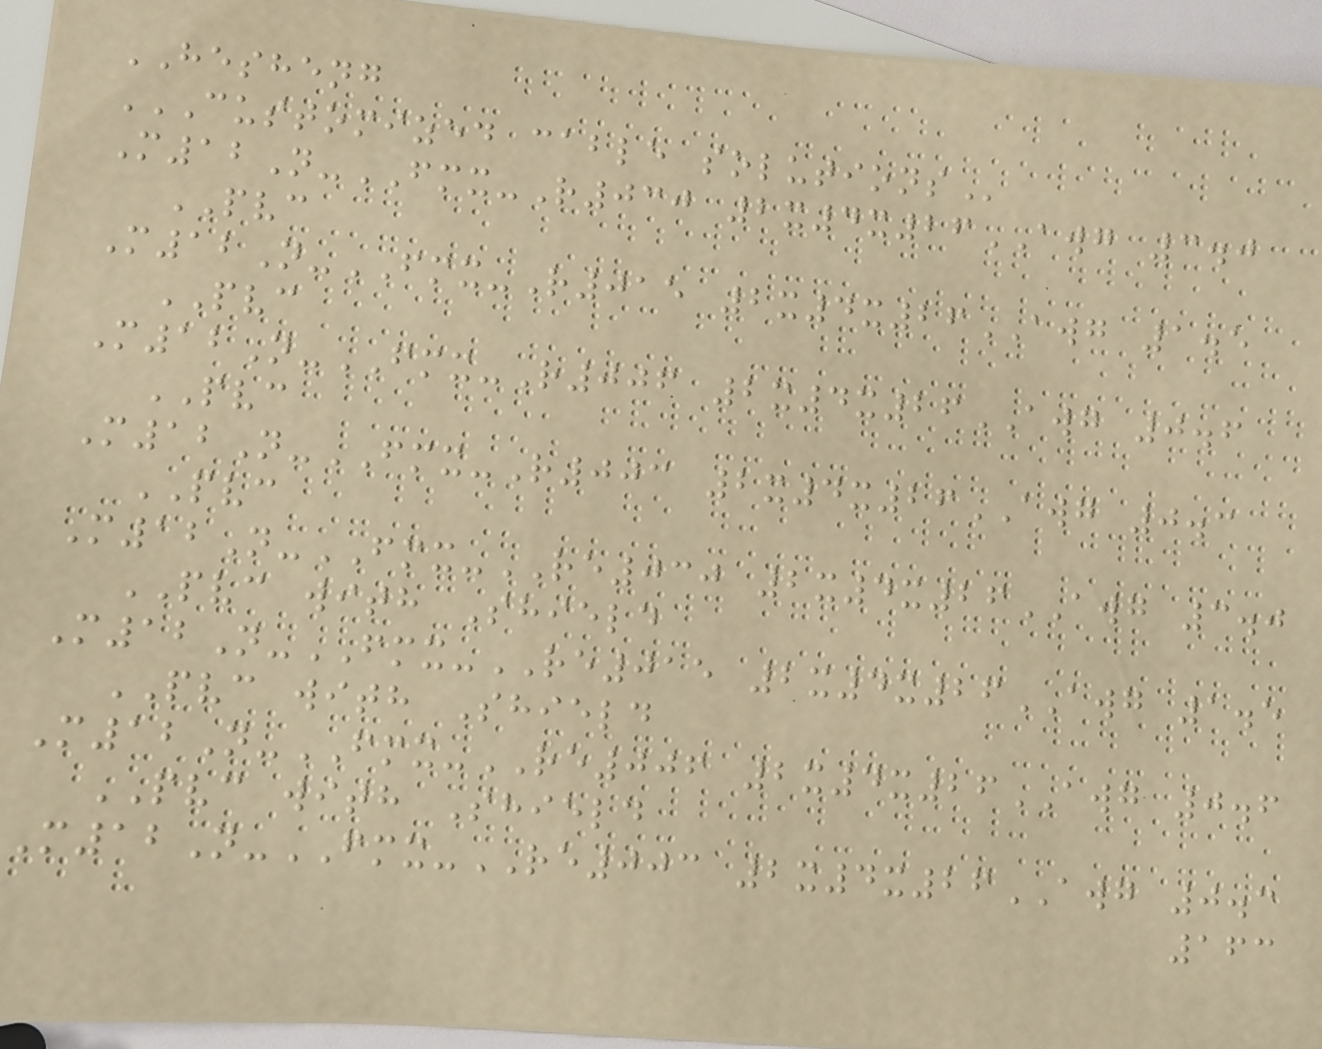HESHENG
CUSTOMIZED CABLE SOLUTIONS
M12N-FMX-R030 2x4x26AWG 3.0
PVC
M12N-FMX-R015 2x4x26AWG 1.5
PVC
M12N-FMX-R006 2x4x26AWG 0.6
PVC
M12N-FMX-R003 2x4x26AWG 0.3
PVC
M12N-FMX-RE030 2x4x26AWG 3.0
PVC with Shield
M12N-FMX-RE015 2x4x26AWG 1.5
PVC with Shield
M12N-FMX-RE006 2x4x26AWG 0.6
PVC with Shield
M12N-FMX-RE003 2x4x26AWG 0.3
163
